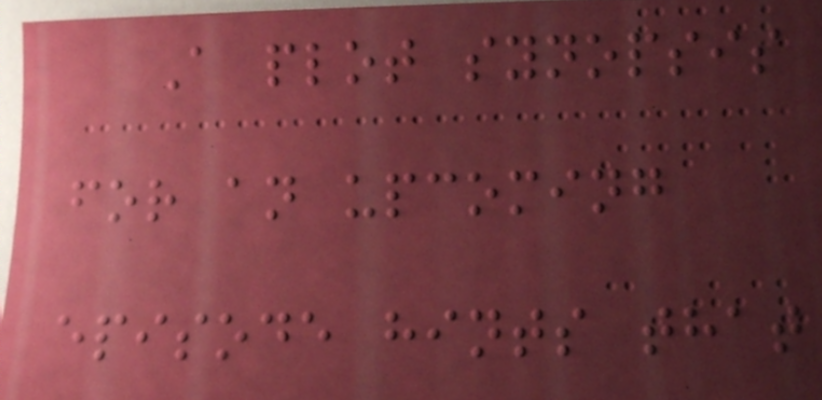A plot synopsis
for an upcoming
episode hints that
